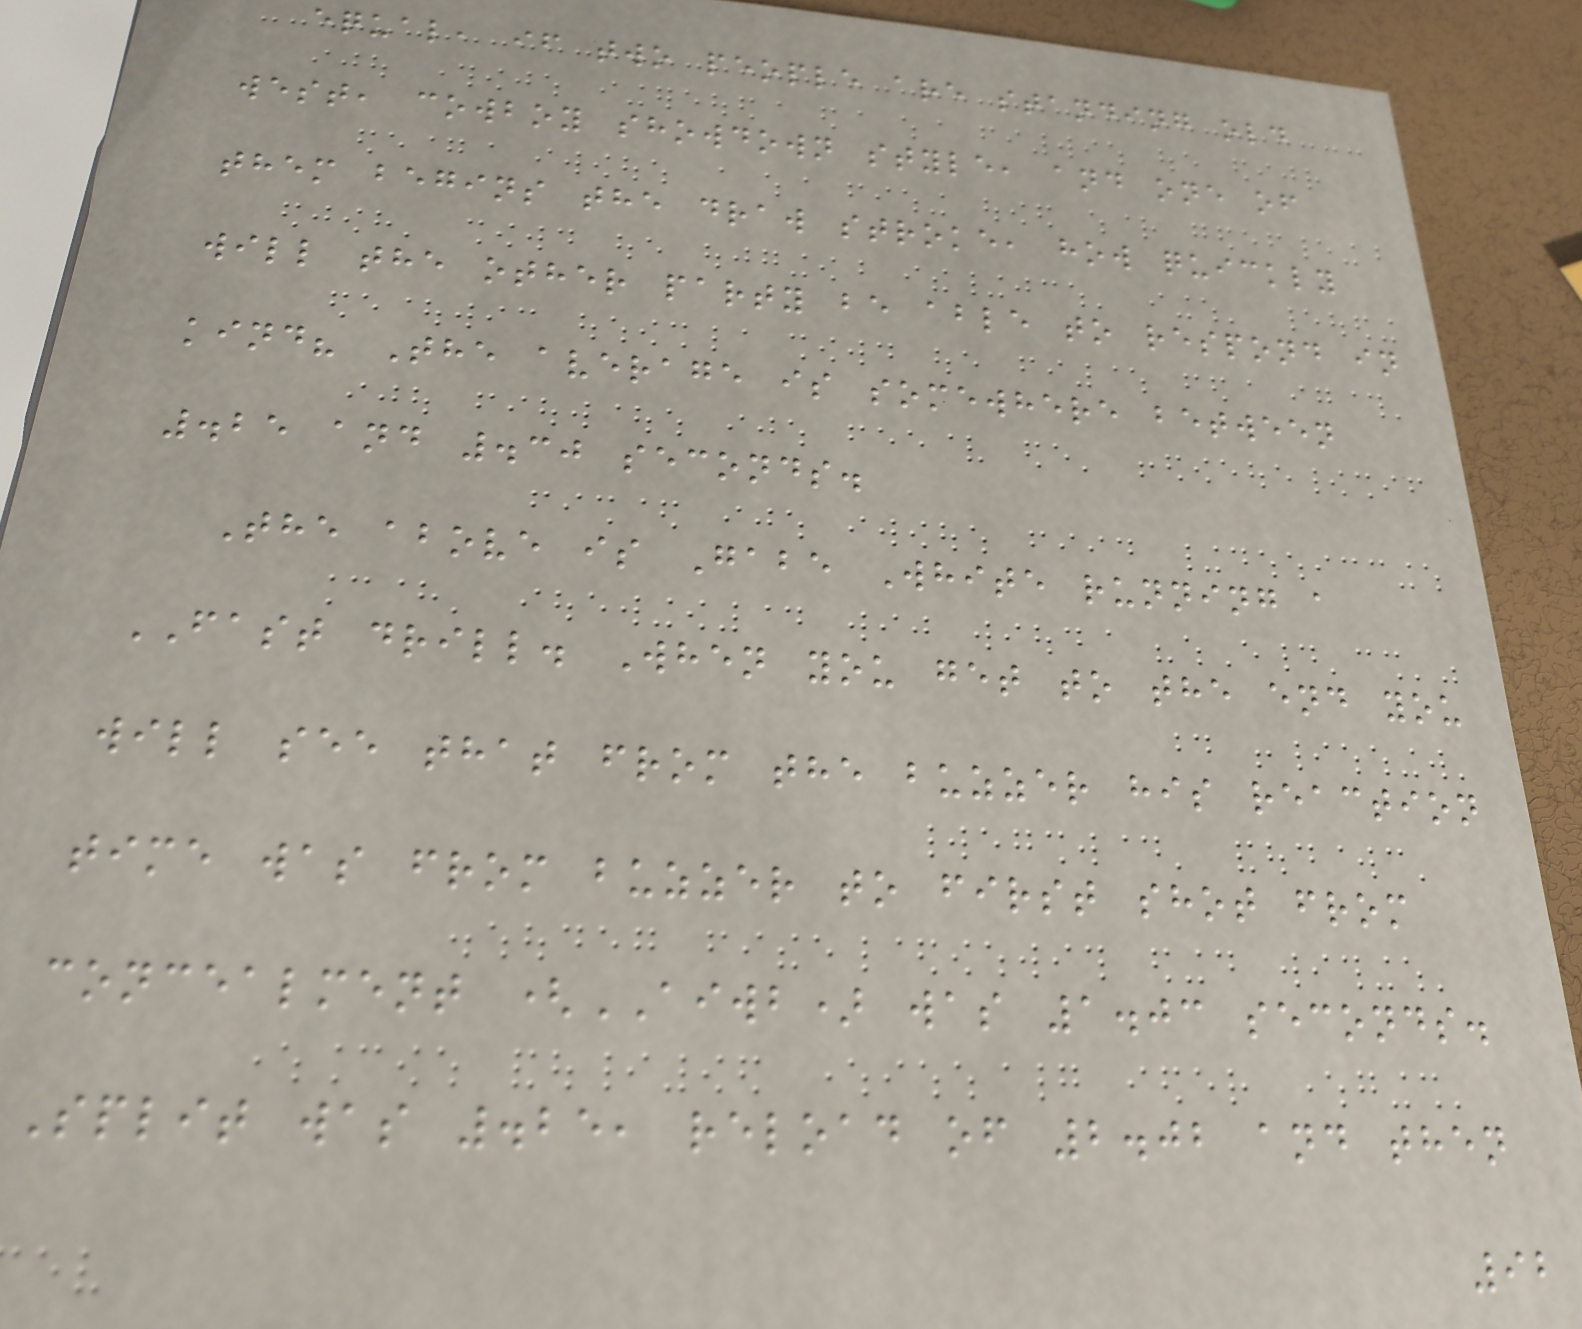equal, if two people are standing old
west, cowboy showdown style, and one of
them begins the draw stroke, how quickly
will the other party be able to respond in
kind? The average is somewhere between
.25 and .30 seconds.
The above is Gabe White running a
FAST drill. When you get to the end you
will see that from the buzzer his reaction
time was from buzzer to first shot from
concealment (AIWB) was 1.03 seconds.
Split was .25, reload of 2.02 and then
92
